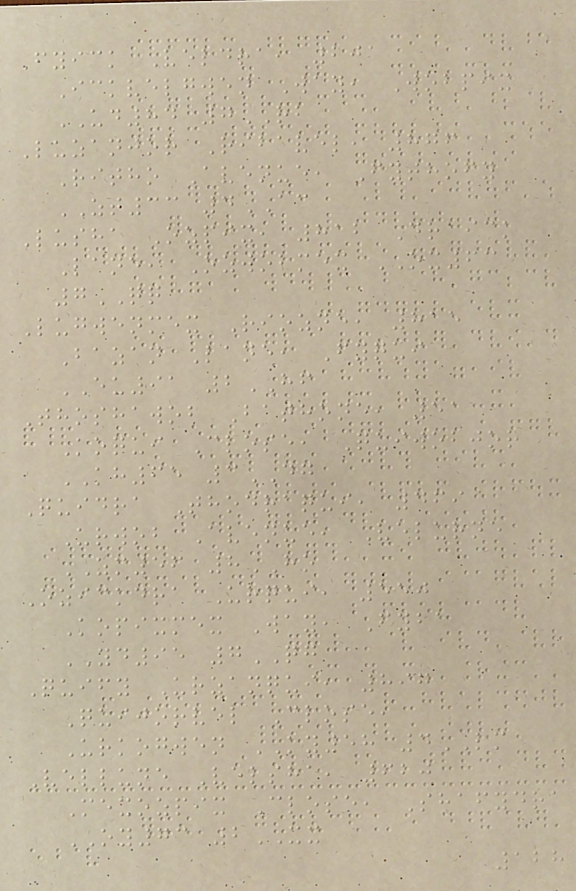Fyick Veldra, 201
Ickvelgwen Way, Wobpix
UD84 7RB
Luzanjor Ribavel, 876
Ritho Avenue, Fythofy
ZT33 4AC
Lusha Ozpix, 812 Draick
Lane, Ozwobmex OX63
7QQ
Lugwenmex Riozne, 815
Bazan Lane, Fyqui
EU91 2HF
Thoshawob Bathone, 51
Koqui Close, Quiwobjor
KH65 3DG
Quidra Thodraqui, 469
Urwob Avenue, Velurne
ZM56 8HO
Ozickdra Urqui, 550
Kopixmex Way, Fyba
YD95 7QG
Quify Urzanqui, 897
Quijorvel Close,
Urkogwen KY58 4LM
Vellune Velsha, 620
Mexozpix Close, Shafydra
OY73 2XX
128
